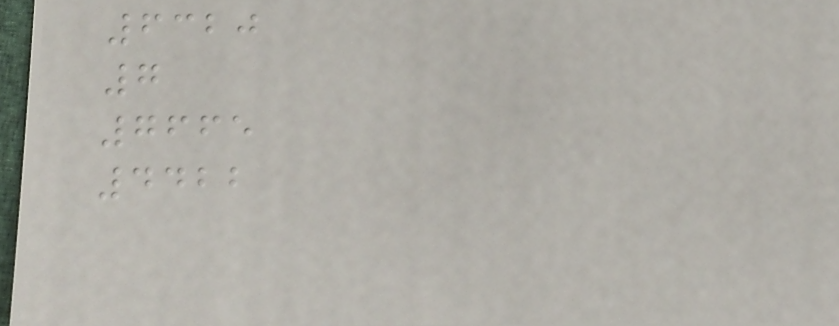6320
7
7665
4422
